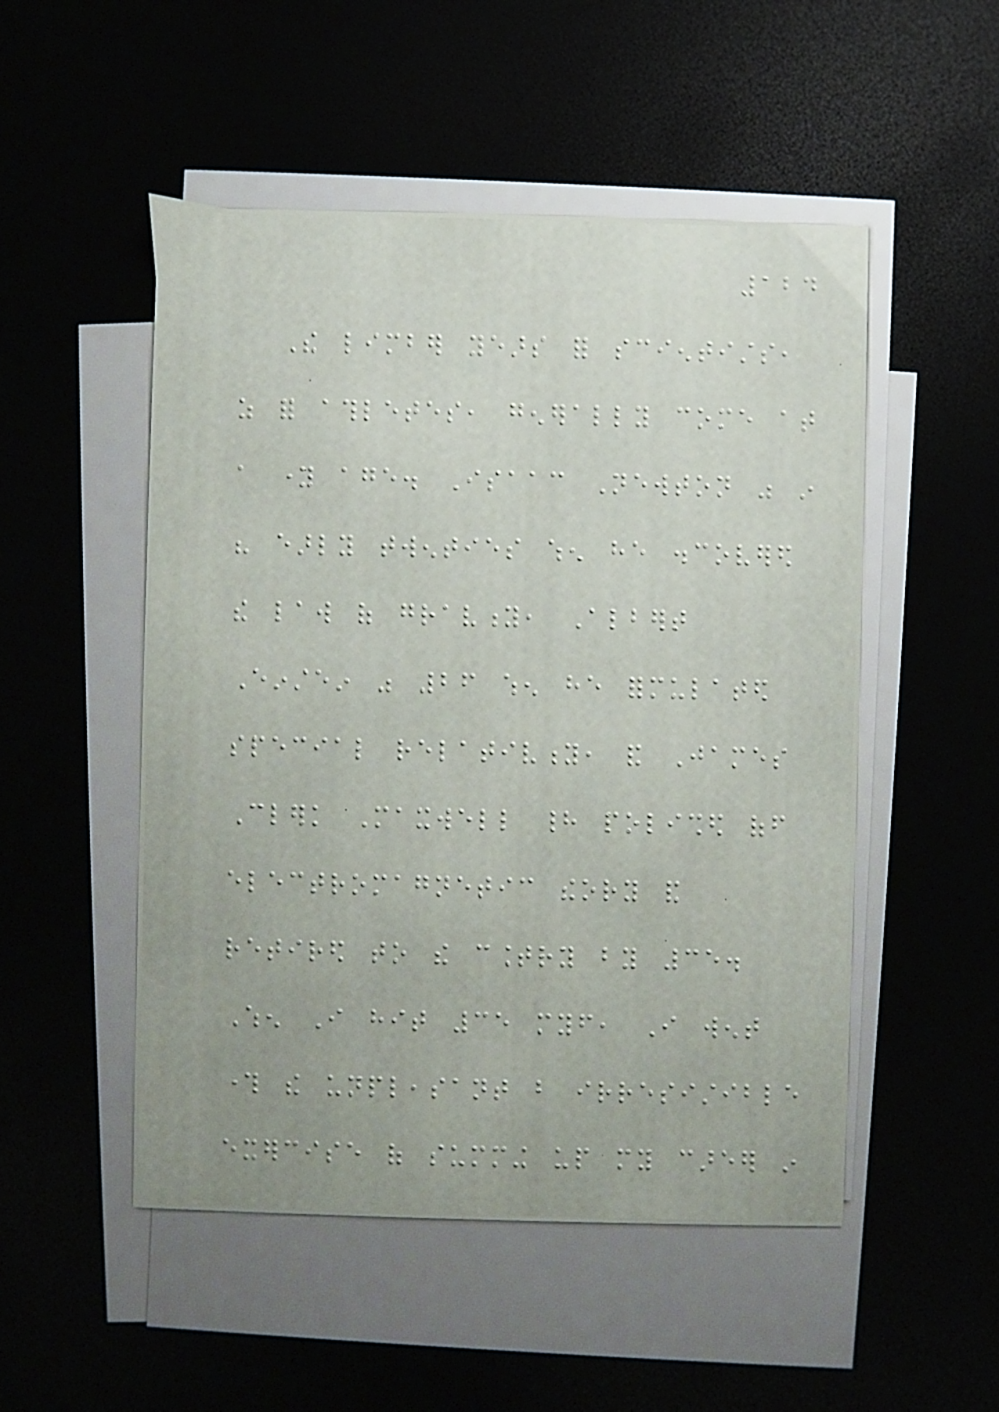124
The limber years for scientists,
as for athletes, generally come at
a young age. Isaac Newton was in
his early twenties when he discovered
the law of gravity, Albert
Einstein was 26 when he formulated
special relativity, and James
Clerk Maxwell had polished off
electromagnetic theory and
retired to the country by 35.
When I hit 35 myself, I went
through the unpleasant but irresistible
exercise of summing up my career in
